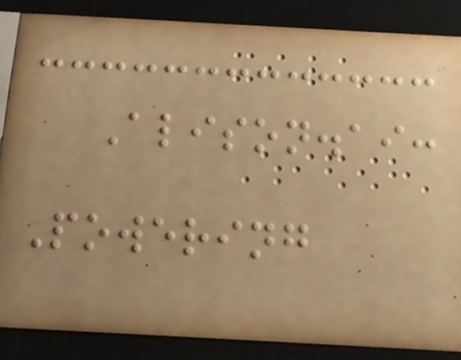Alison.ai:
Powering
